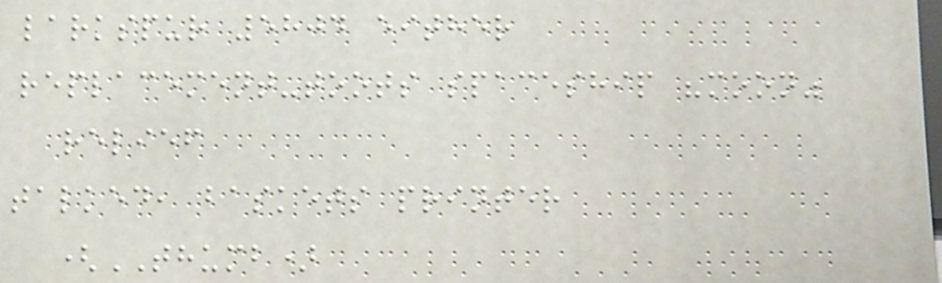larkspur 5804 either
replacement-toots spaceship "moon"
relief
talked, baskets printer
(THUMB)
